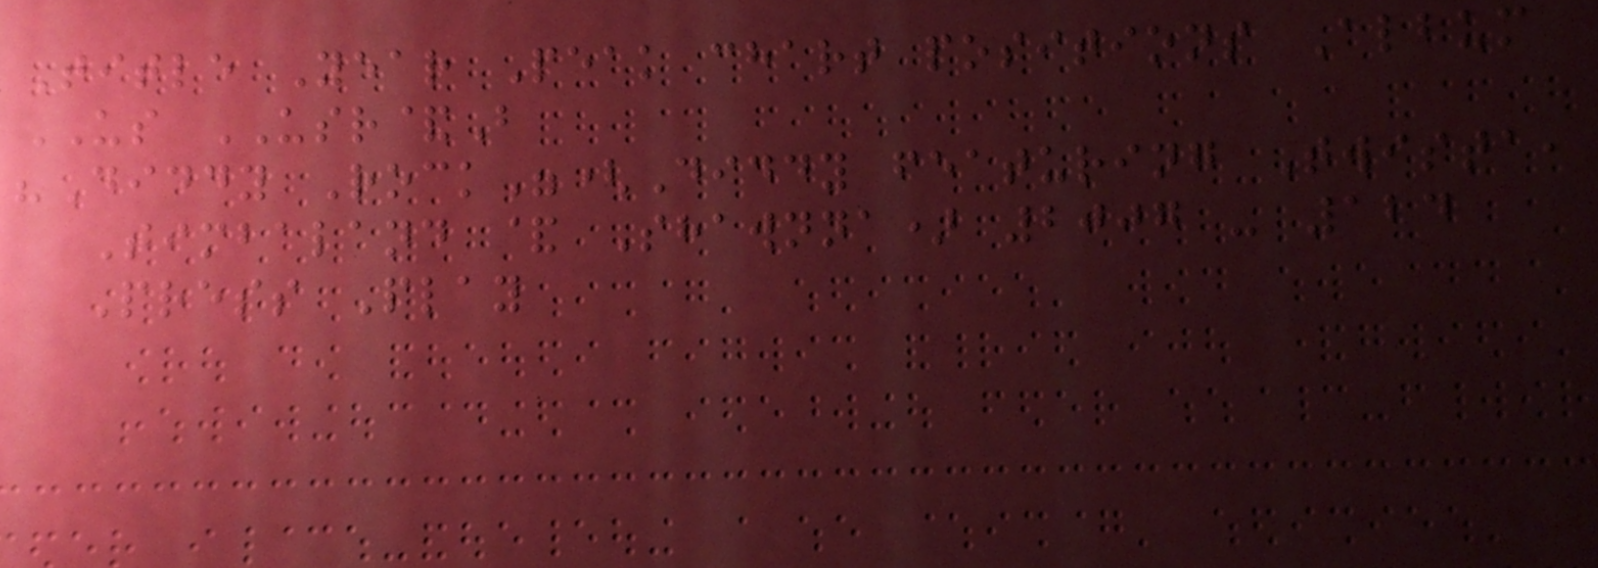Title Year Peak chart positions Album
US USR&B
"Diddy Rock"(Diddy featuring Twista,
Timbaland & Shawnna) 2007 - 124
Press Play
